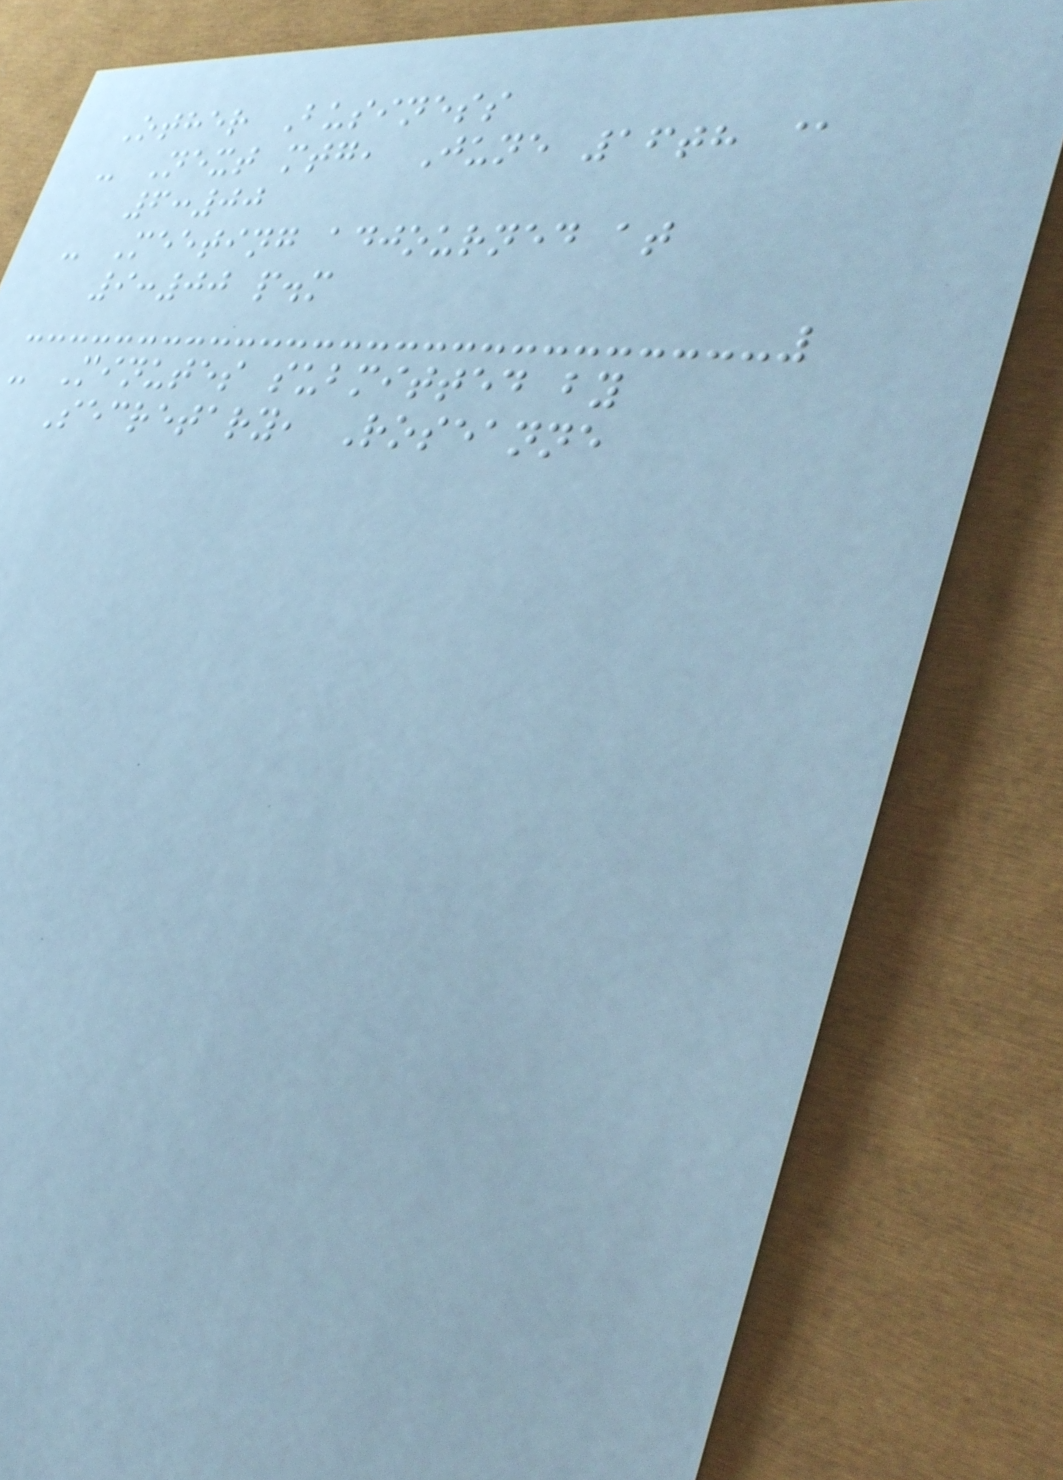Other Business
- Next mtg, June 16th @
6:00
- Meeting adjourned at
9:00 p.m
- Minutes submitted by
Secretary, Roseanne
